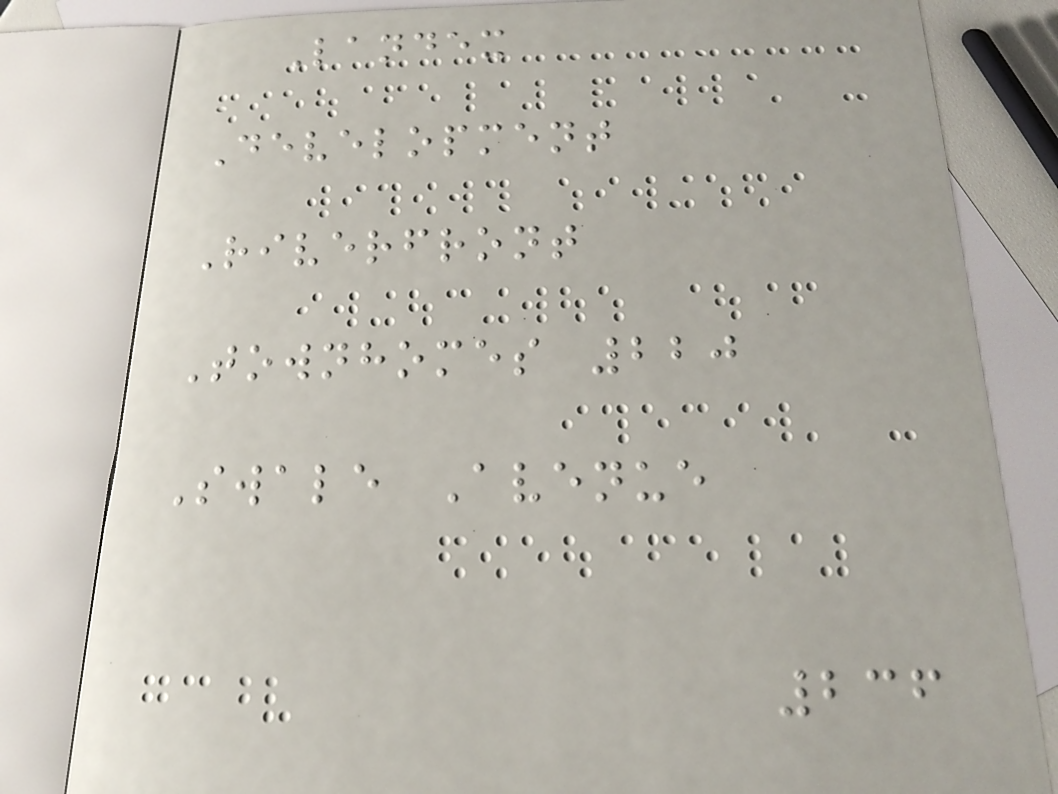Landex
Development
Riverfront
Townhomes 220
Swale Avenue
236
